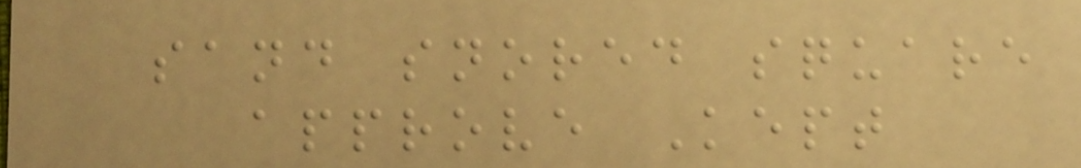sand snored square
approve Kept
